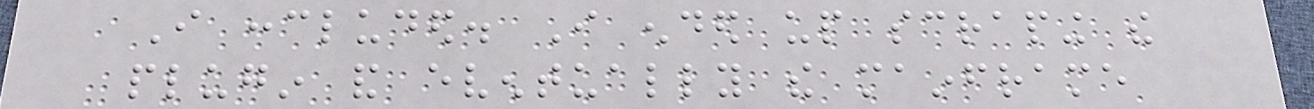I concluded. I ended up scraping the
plugin and eventually the mainframe
